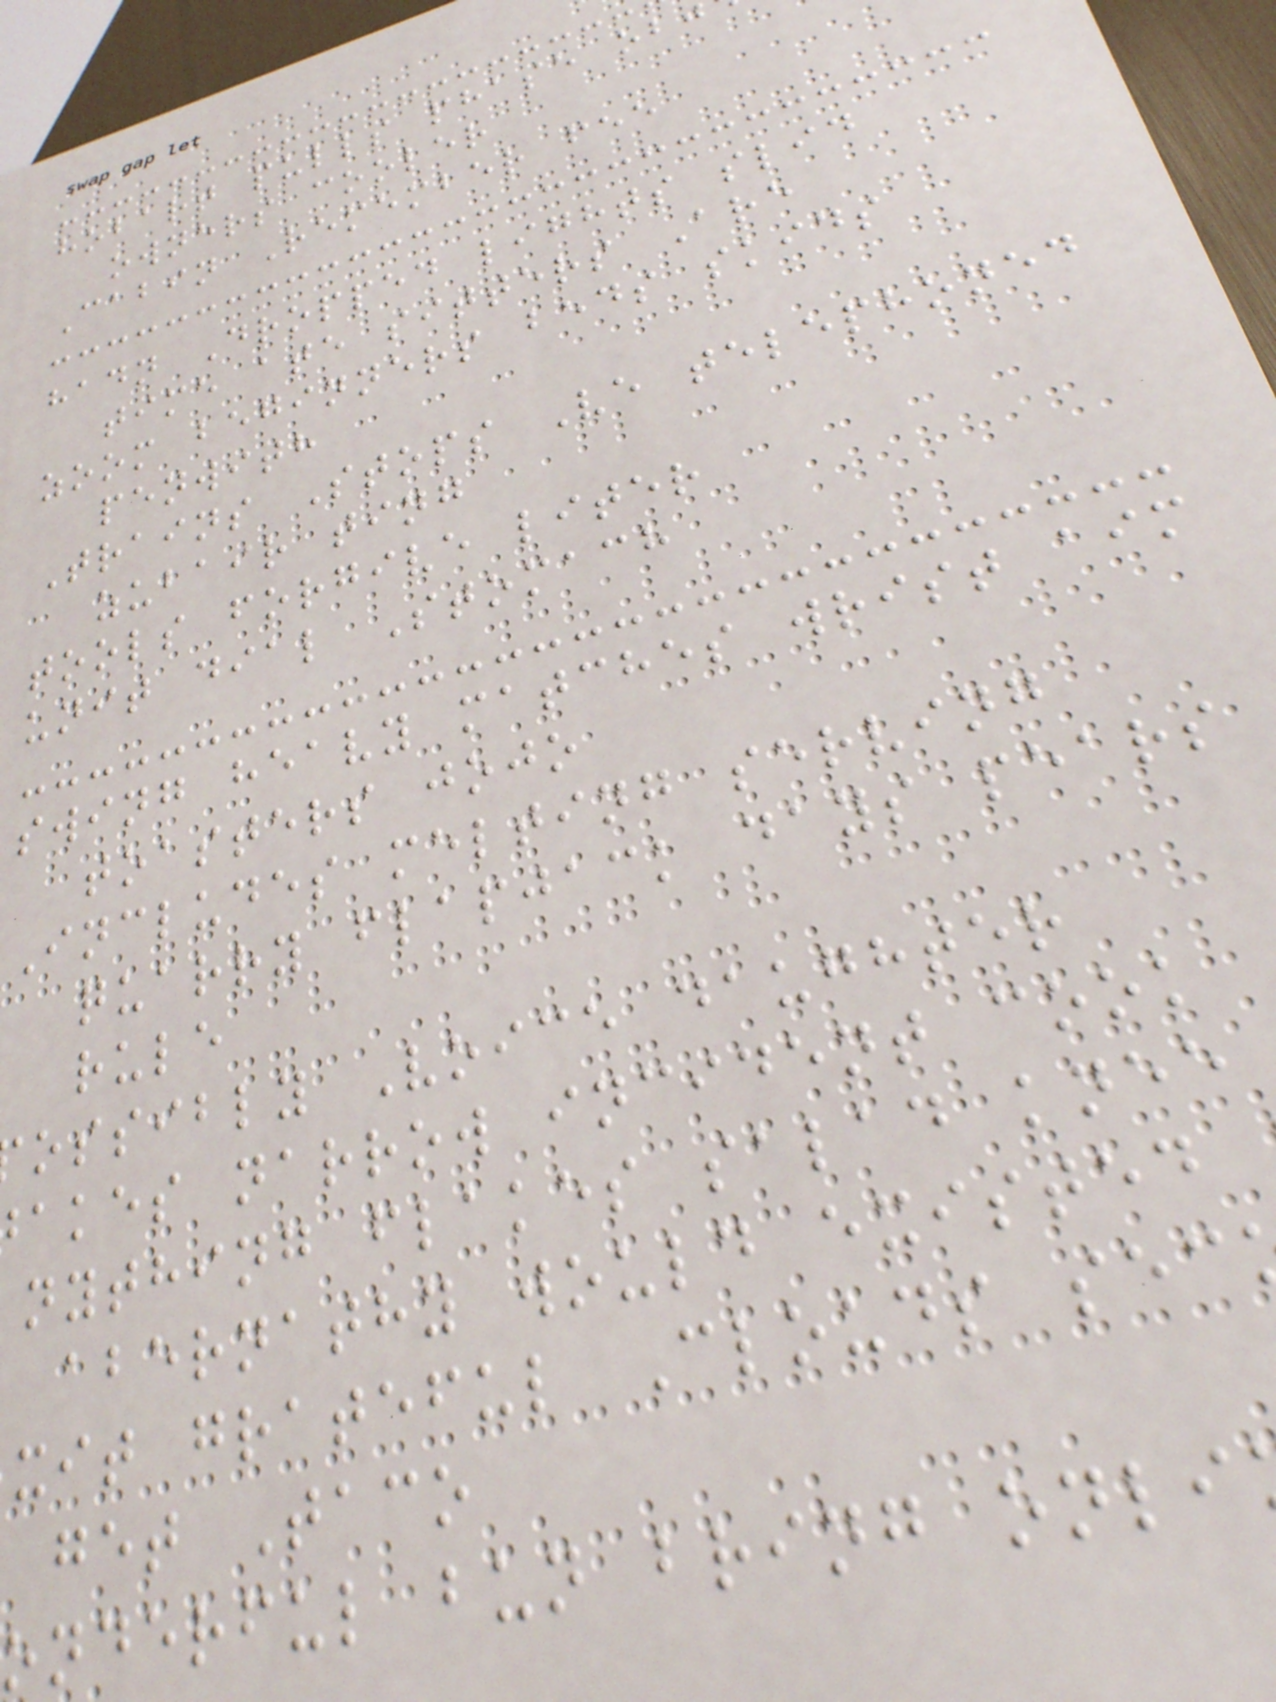hobart pulls phase obj
owners cooler
Cabin Remember fee
hadn Dropped lights slid
time ate sitters Are
zoom beginners beds skids
penwith
Trains Stops Ve telephoned
zubair ting
tools forgive liter
unit dial Stomach
swing heavy matches wrist aim
toasters jojo
Includes melting serving
quarry flapjack days pears
rule
ossibly Voice daughter
akes narrow incident cook
nything flakes salad knee
abernathy would existed
xit grateful Clouds sec
get Taco
onderful bun bring onli
